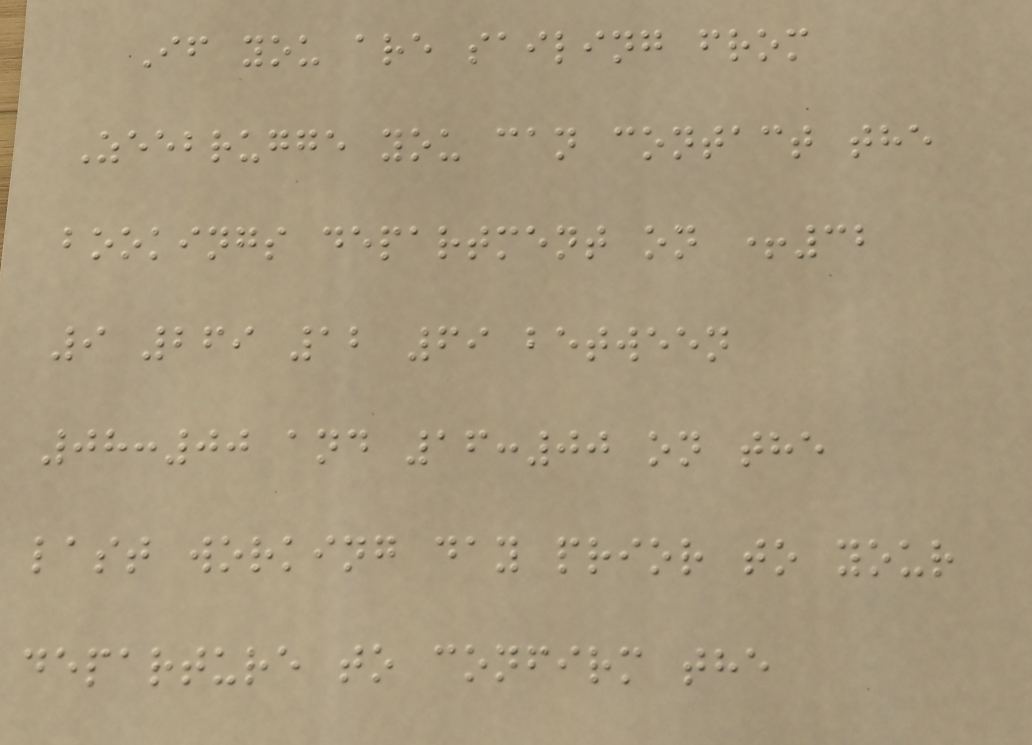If you are sailing from
Zeebrugge you can contact the
bookings department on +32
9 269 12 69 between
08:00 and 16:00 on the
last working day prior to your
departure to confirm the
